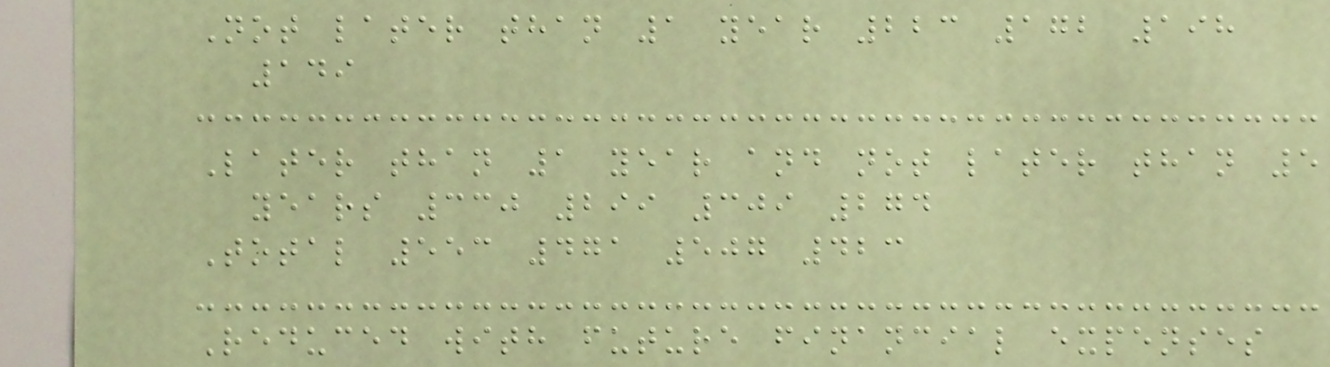Not later than 1 year 223 172 198
149
Later than 1 year and not later than 5
years 330 299 309 274
Total 553 471 507 423
Reduced with future financial expenses
